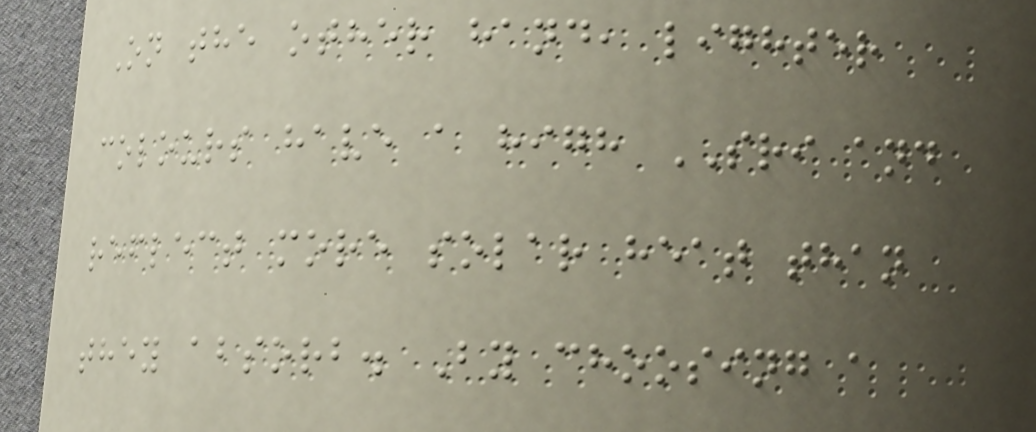On the other hand, lighter
colours have a high SRI and
reflect more solar heat than
they absorb. By choosing a
